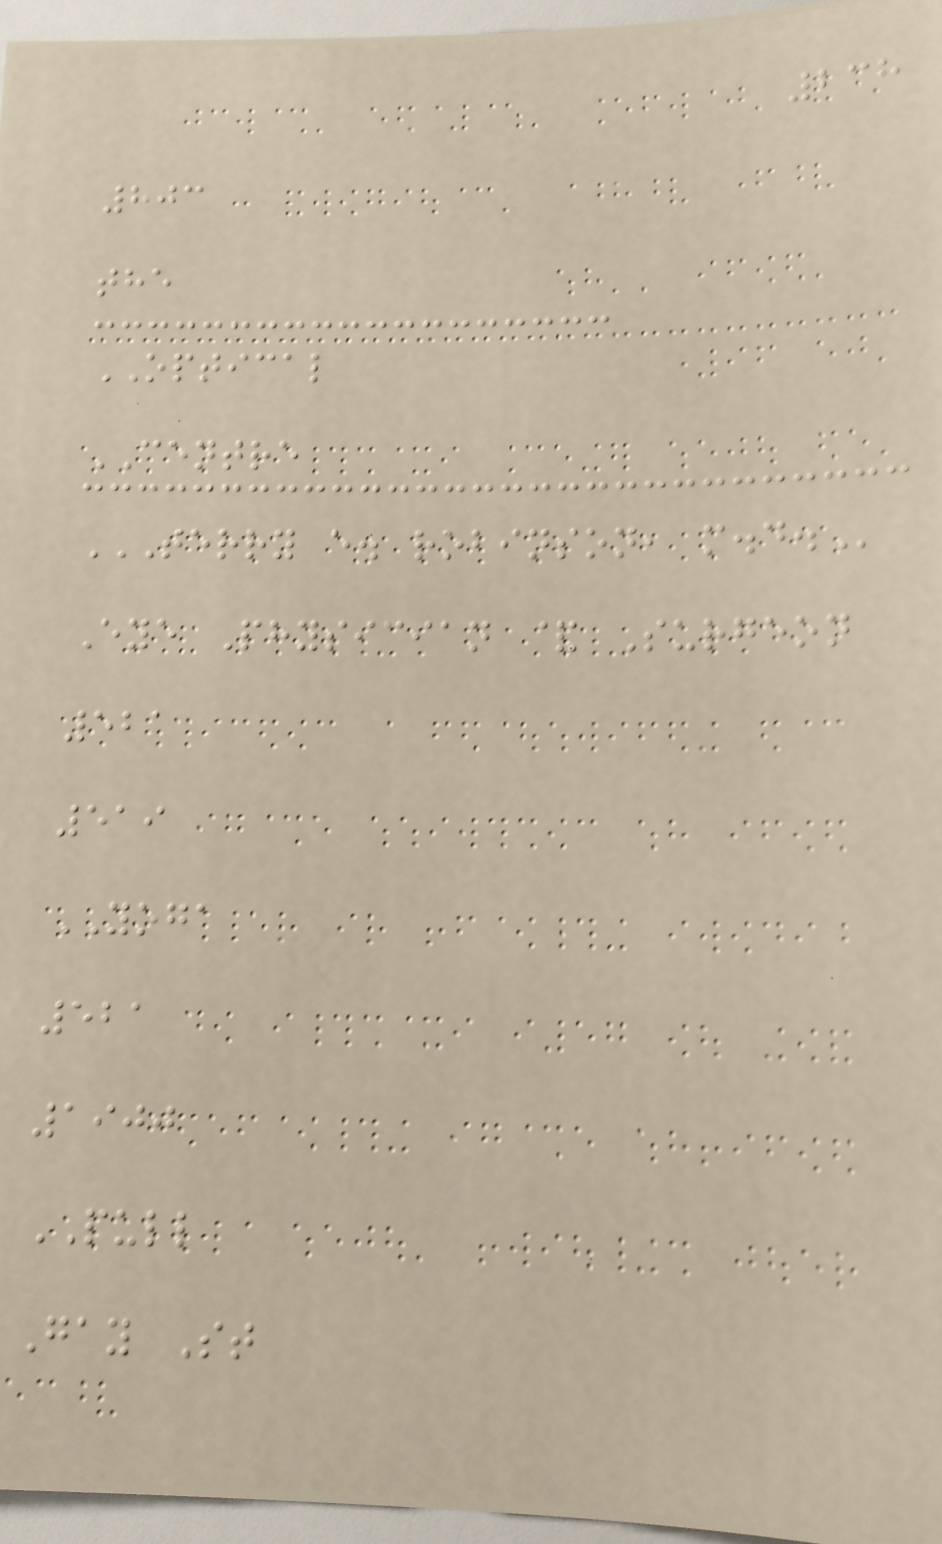238
803
the
OPTICAL
CENTRE
TERRY E. ROBINSON, M.D.
Eye Physician & Surgeon
521
519
YOGA
521
1900
PULL
Gay St
